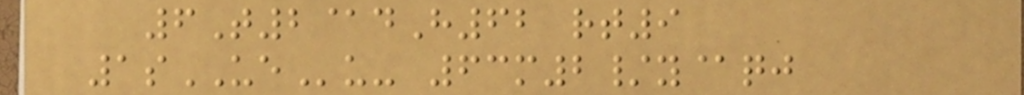6T2@dH62 rt9
1sUEu- 63m2/y@qj
